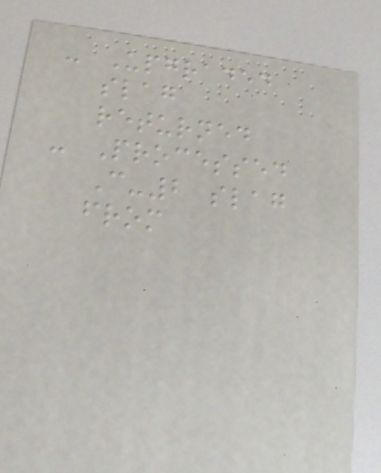- Upgraded
slag
returned
- Processed
C-2 slag
from
